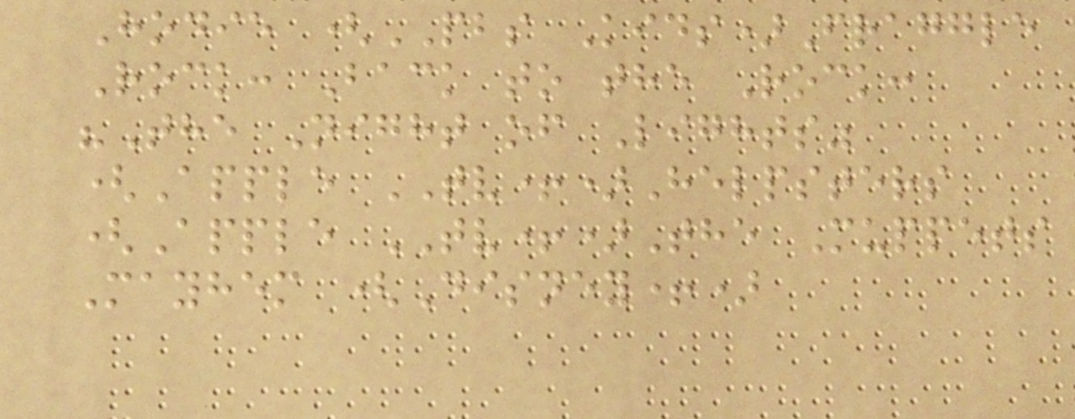Hodie (PBS Kids)Fraggle
Rock: Back to the Rock:
"The Night of Lights"
(Apple TV+)Helpsters
(Apple TV+)The Muppets
Mayhem (Disney+)
